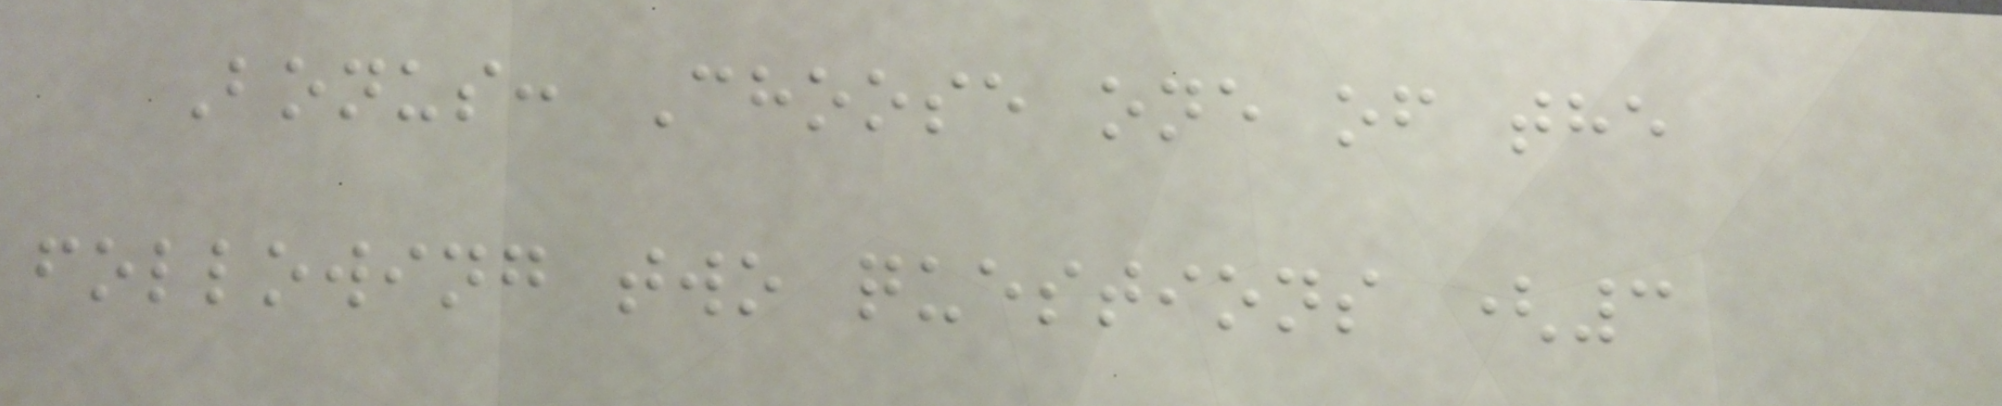Bonus: Choose one of the
following two questions (3
